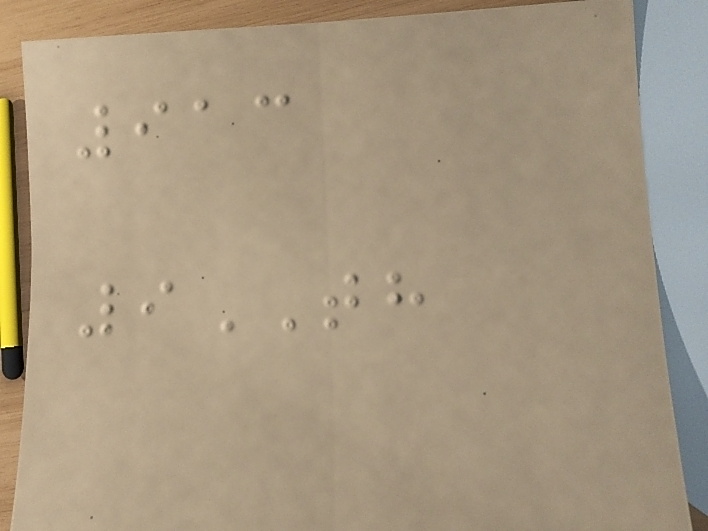913
9TH
